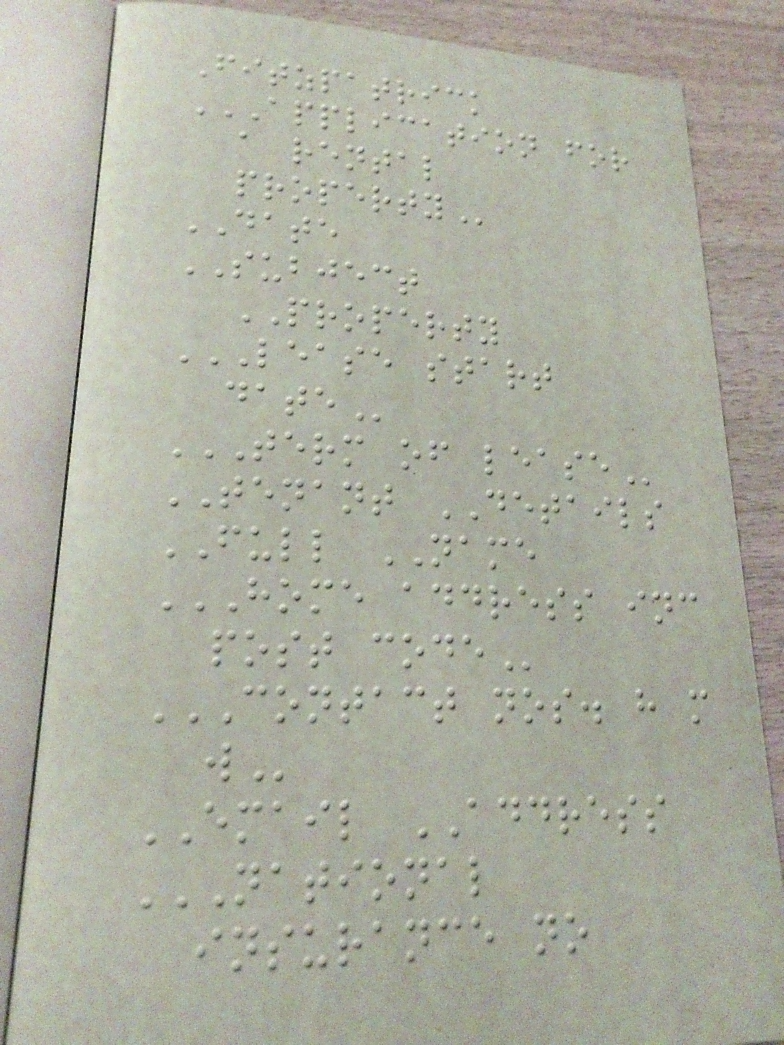Fitzpatrick
APPLICATION FOR
A RENTAL
PROPERTY
DATE
SUBJECT
PROPERTY
LEASE START
DATE
TERM OF LEASE
TENANT DETAILS
FULL NAME
HOME ADDRESS INC
POST CODE
CONTACT NOS. H M
W
EMAIL ADDRESS
NATIONAL
INSURANCE NO
